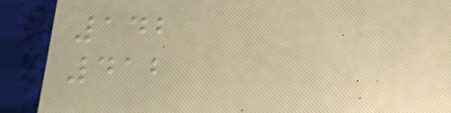142
412
